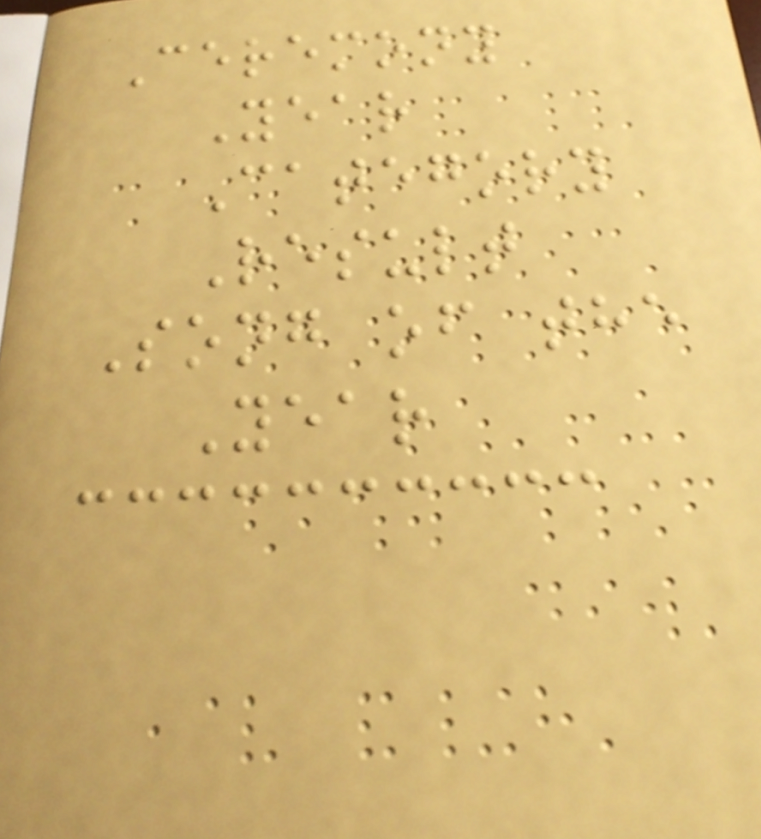Ceremony
Year
Category
Result
Song of the
Year
